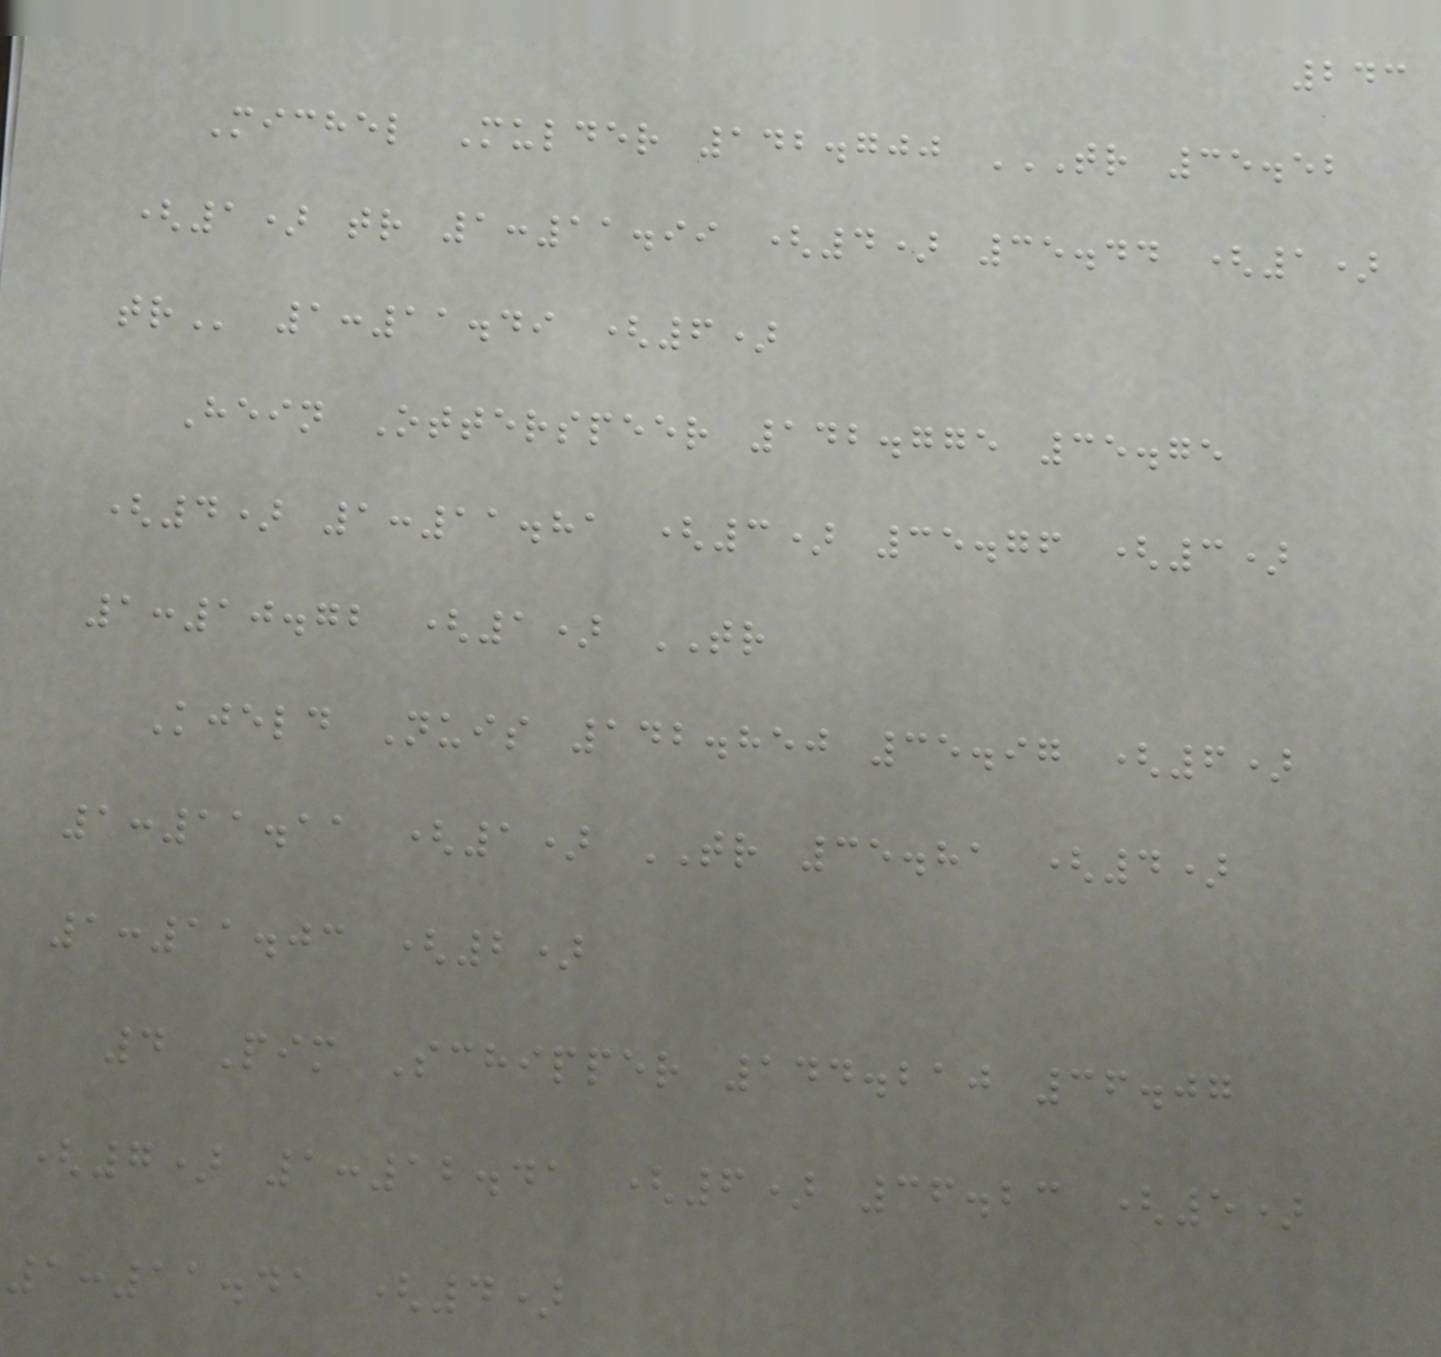243
Michel Mulder 142.700 TR 35.52
(1) TR 1:11.99 (4) 35.44 (1)
TR 1:11.49 (6)
Hein Otterspeer 142.775 35.75
(4) 1:11.81 (3) 35.76 (3)
1:10.72 (1) TR
Kjeld Nuis 142.850 35.97 (6)
1:11.11 (1) TR 35.81 (4)
1:11.03 (2)
4 Pim Schipper 144.210 36.07
(7) 1:12.41 (6) 36.23 (5)
1:11.41 (4)
